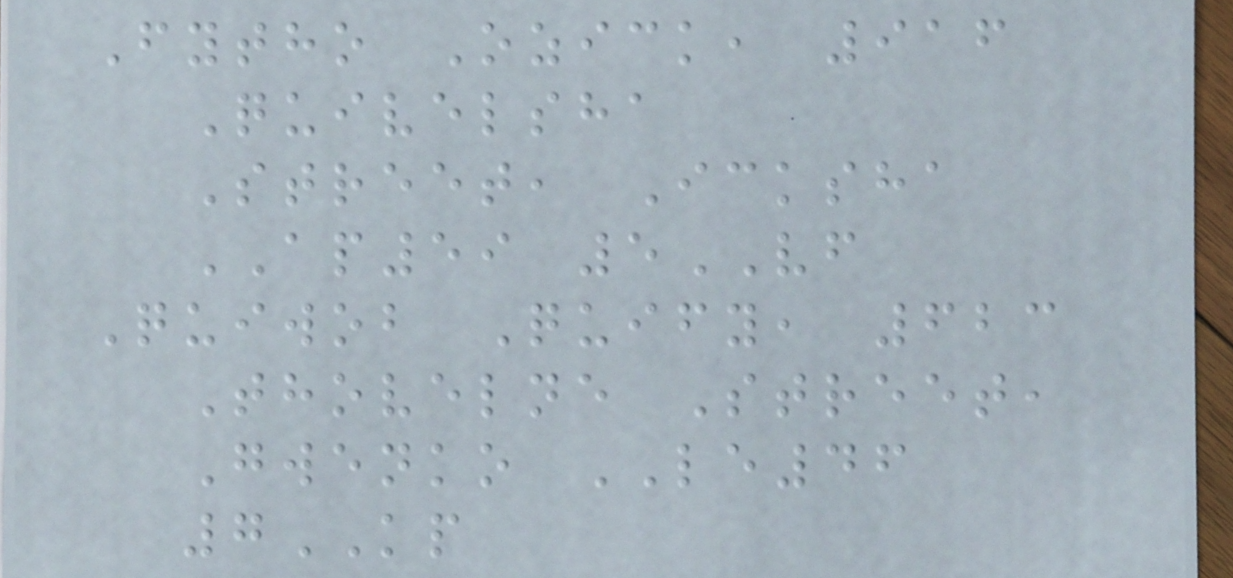Fytho Ozick, 916
Quivelsha
Street, Icksha
AP59 5VF
Quiwob Quify, 623
Thovelne Street,
Gwenko LE46
7KP
